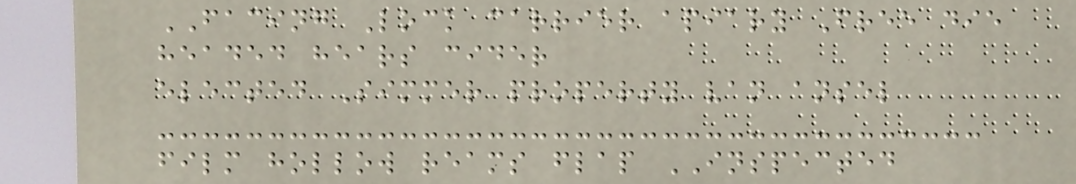FACING Lock carrier apiary Free die
headed hears cider
elected Simmer property van ansel
film hollow reams flap INSPECTED
